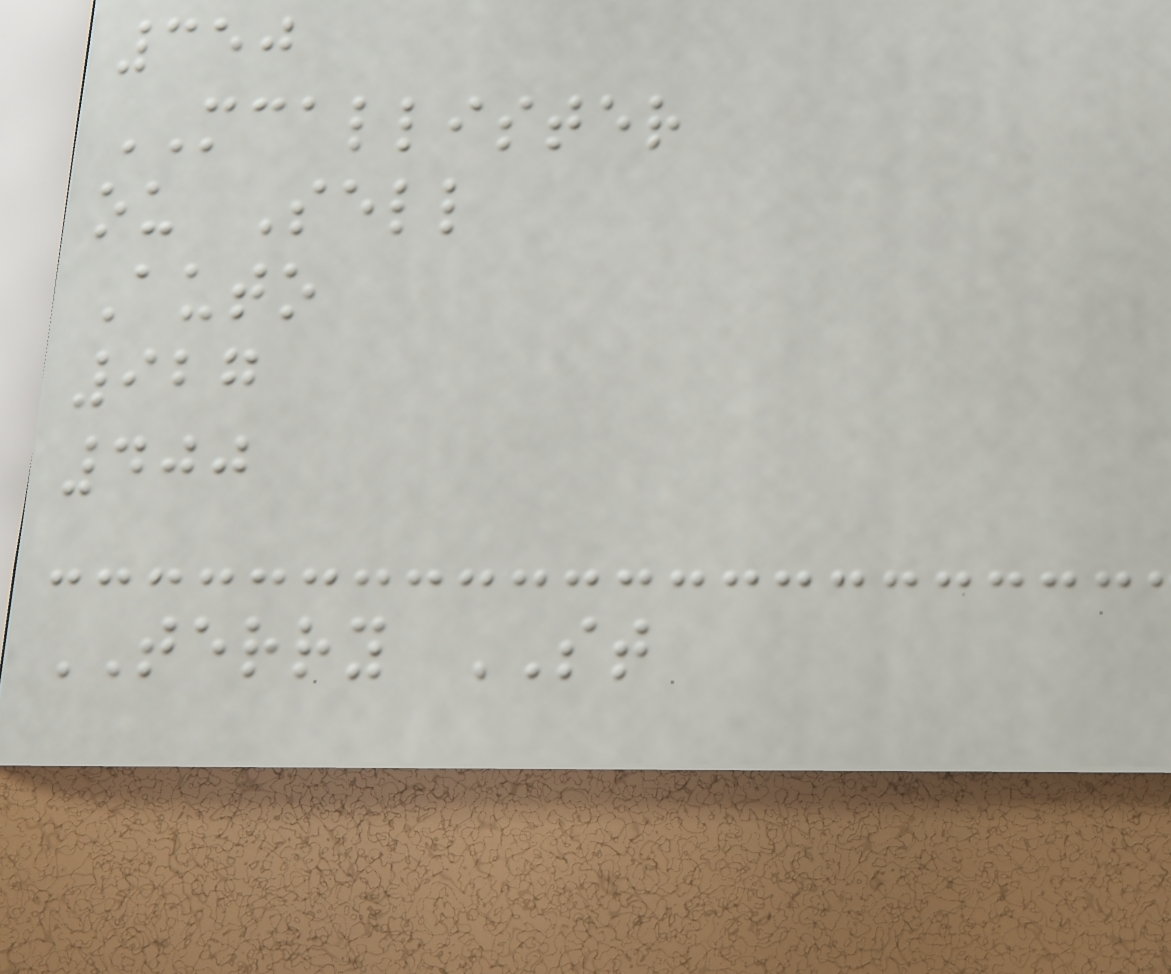350
MCALLISTER
ou Sell
Auto
927
400
TERRY ST
